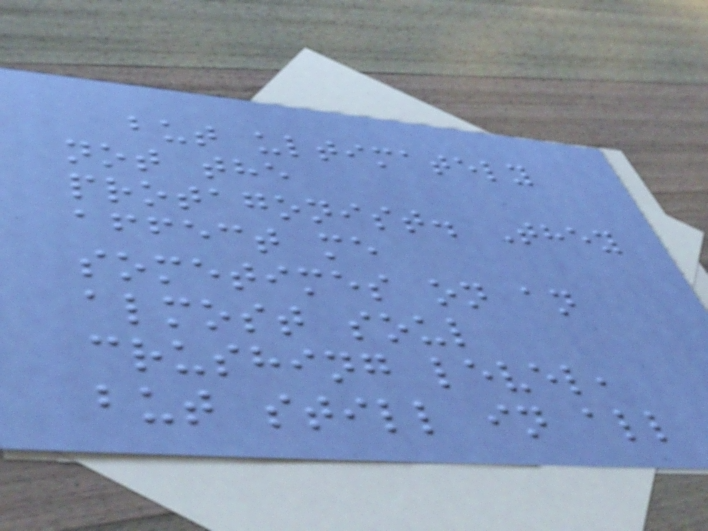but ultimately
not the
protagonist. They
affect me
sometimes on an
almost soul
crushing level,
but still in all
